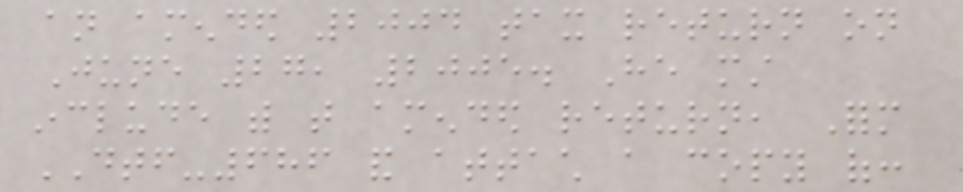an amended 2004 tax return on
June 27, 2005. He must
include with that amended return, Form
DTF-686 and attach a copy of:
